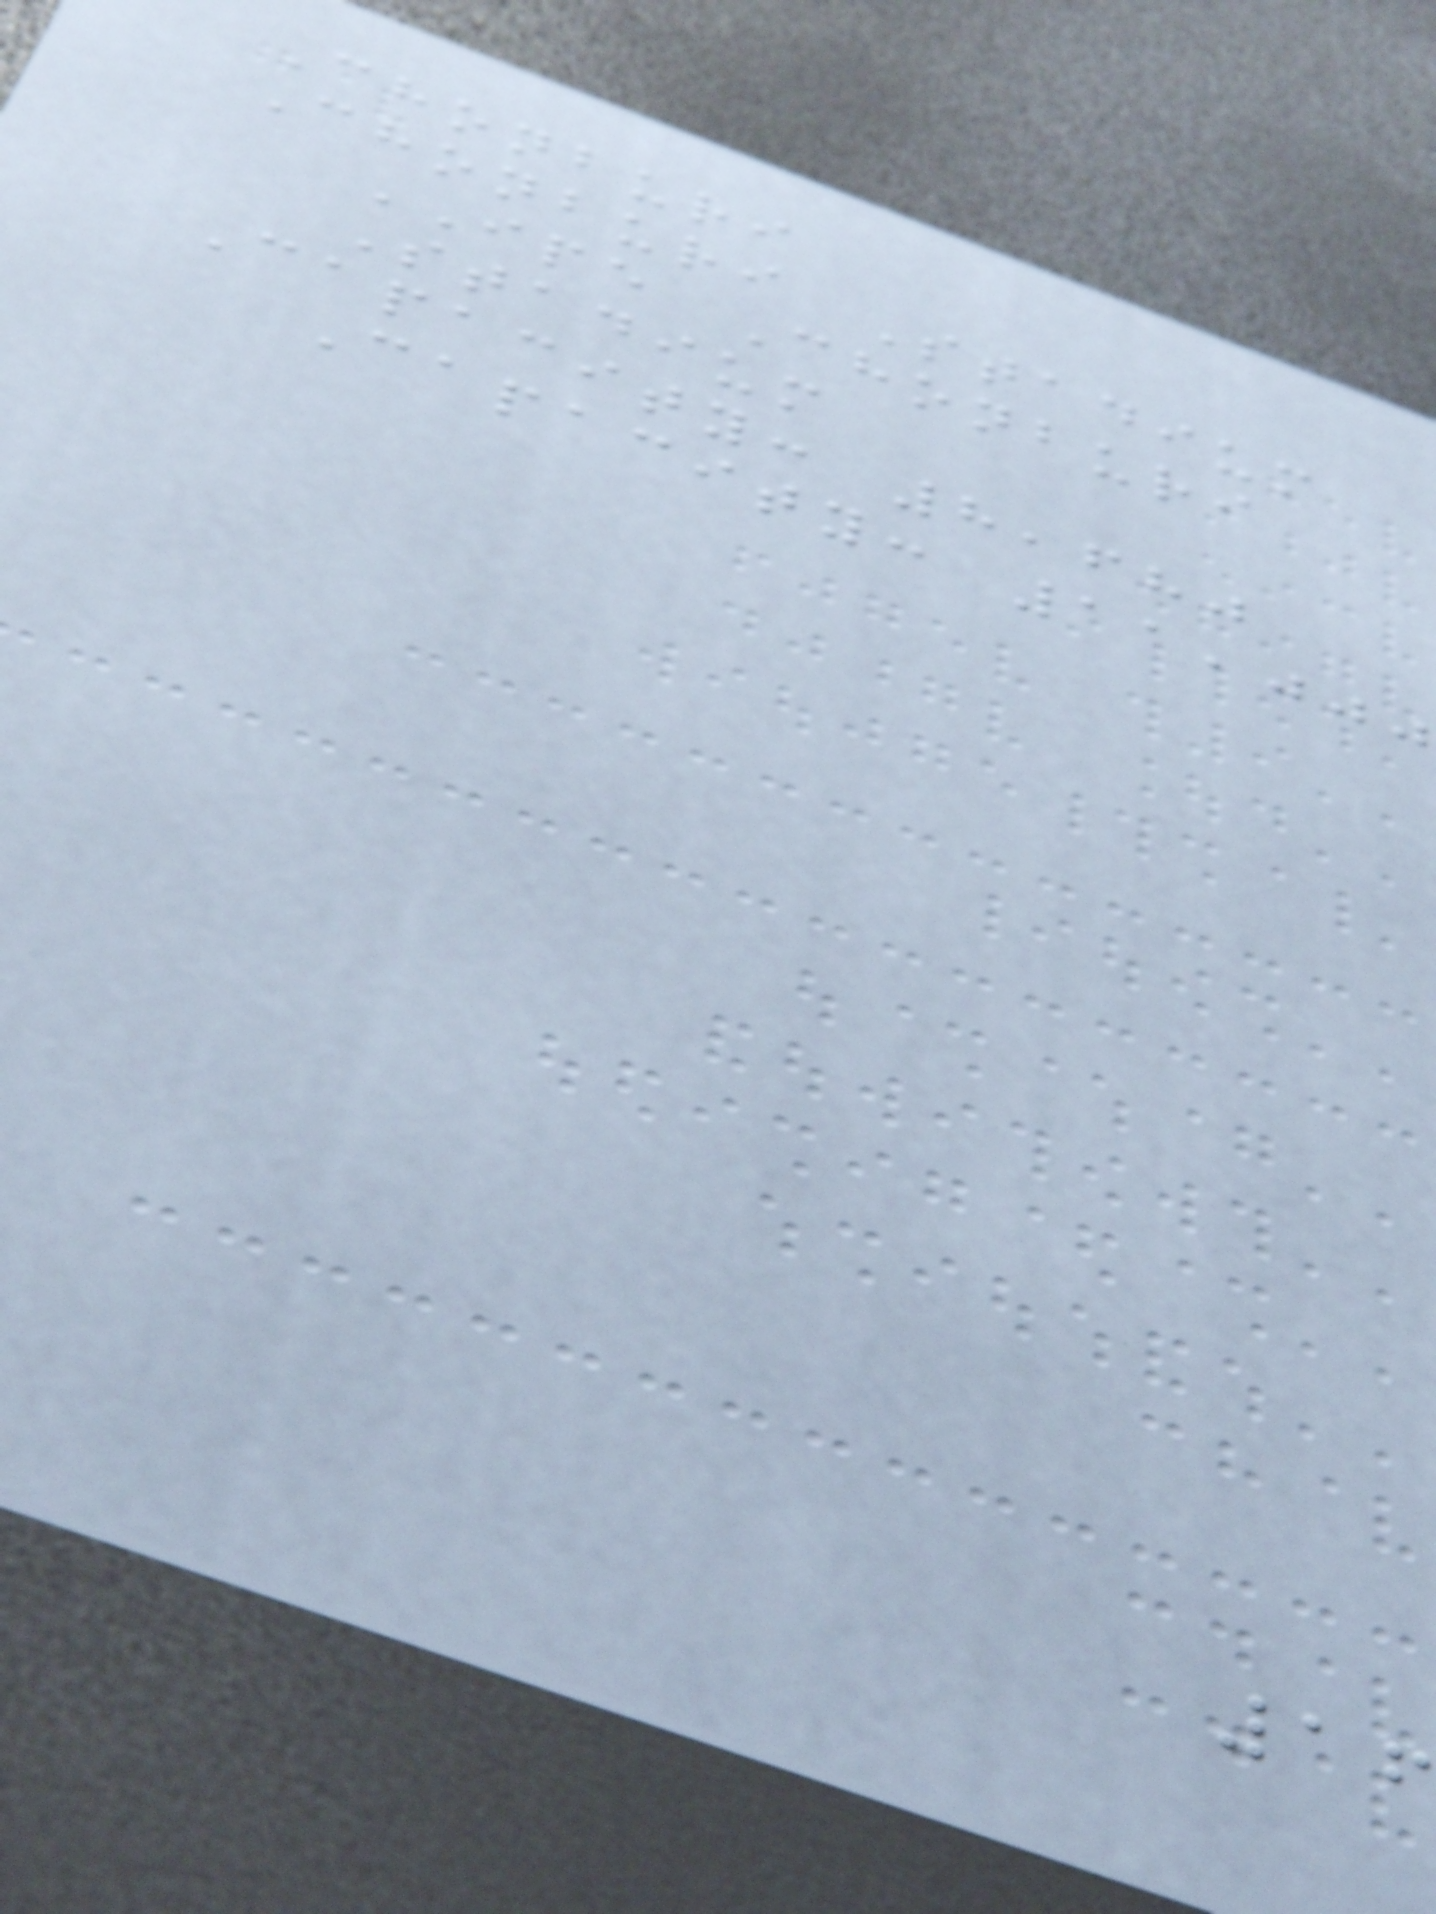Chonburi
Chonburi Stadium
IPE Chonburi
Stadium
Capacity: 8,680
Capacity: 11,000
16
